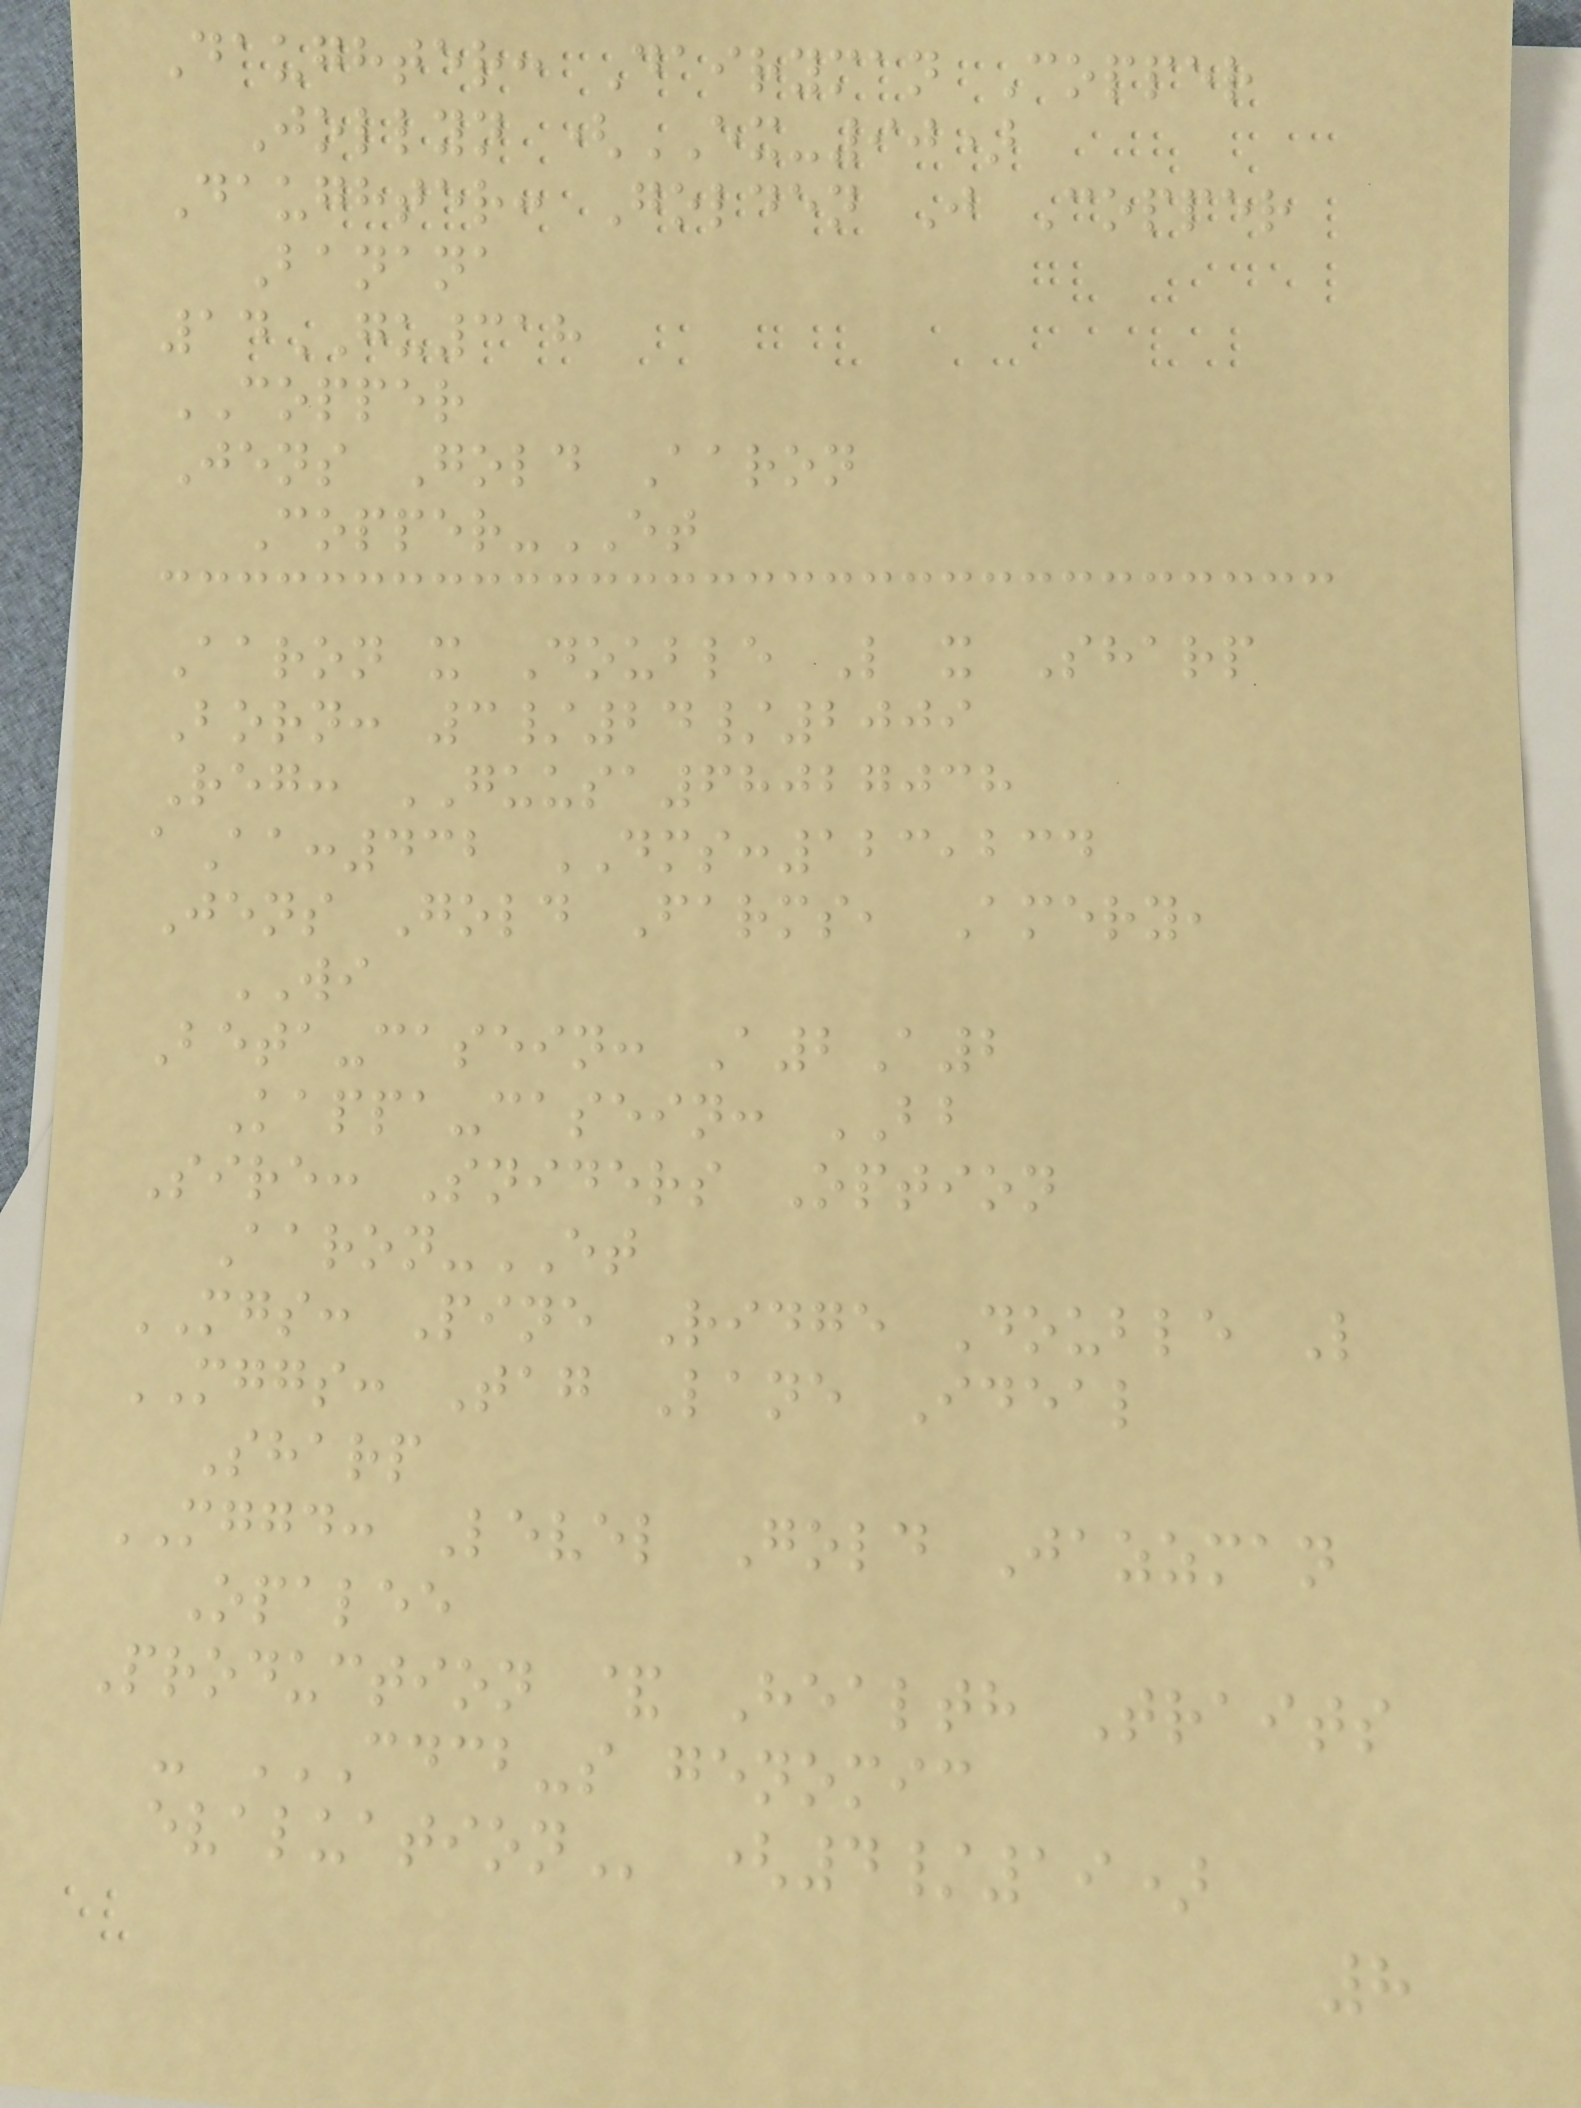Daughter: Dairyman Copper
Jollyn (EX-90)
Daughter: Golden J Copper
Banana
14GU318
COPPER
Jens Gold Aaron
Copper-ET
Aaron x Double L x Sharp
Born: 3/24/2009
Reg: GUUSA68027038
aAa:432 DMS:123,234
Jens Gold Farms, Amery,
WI
Beta-casein: A2A2
Kappa-casein: BB
Sire: Sniders Option
Aaron-ET
MGS: Pine Ridge Double L
MGGS: Tag Lane Ideal
Sharp
MGGD: Level Gold Jazzman
Opalee
Production & Health Traits
- CDCB-S GENOMIC
EVALUATION (4/19)
8
